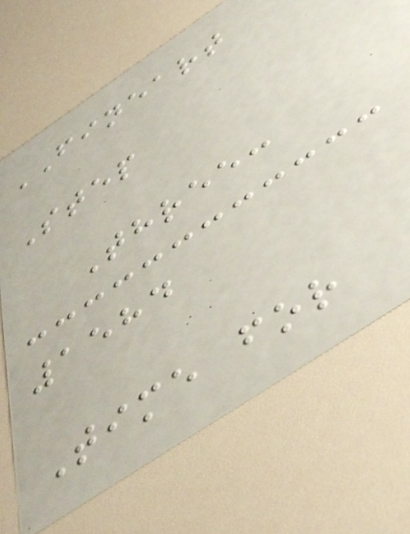FINEART
Step
Three:
1584
Time for
